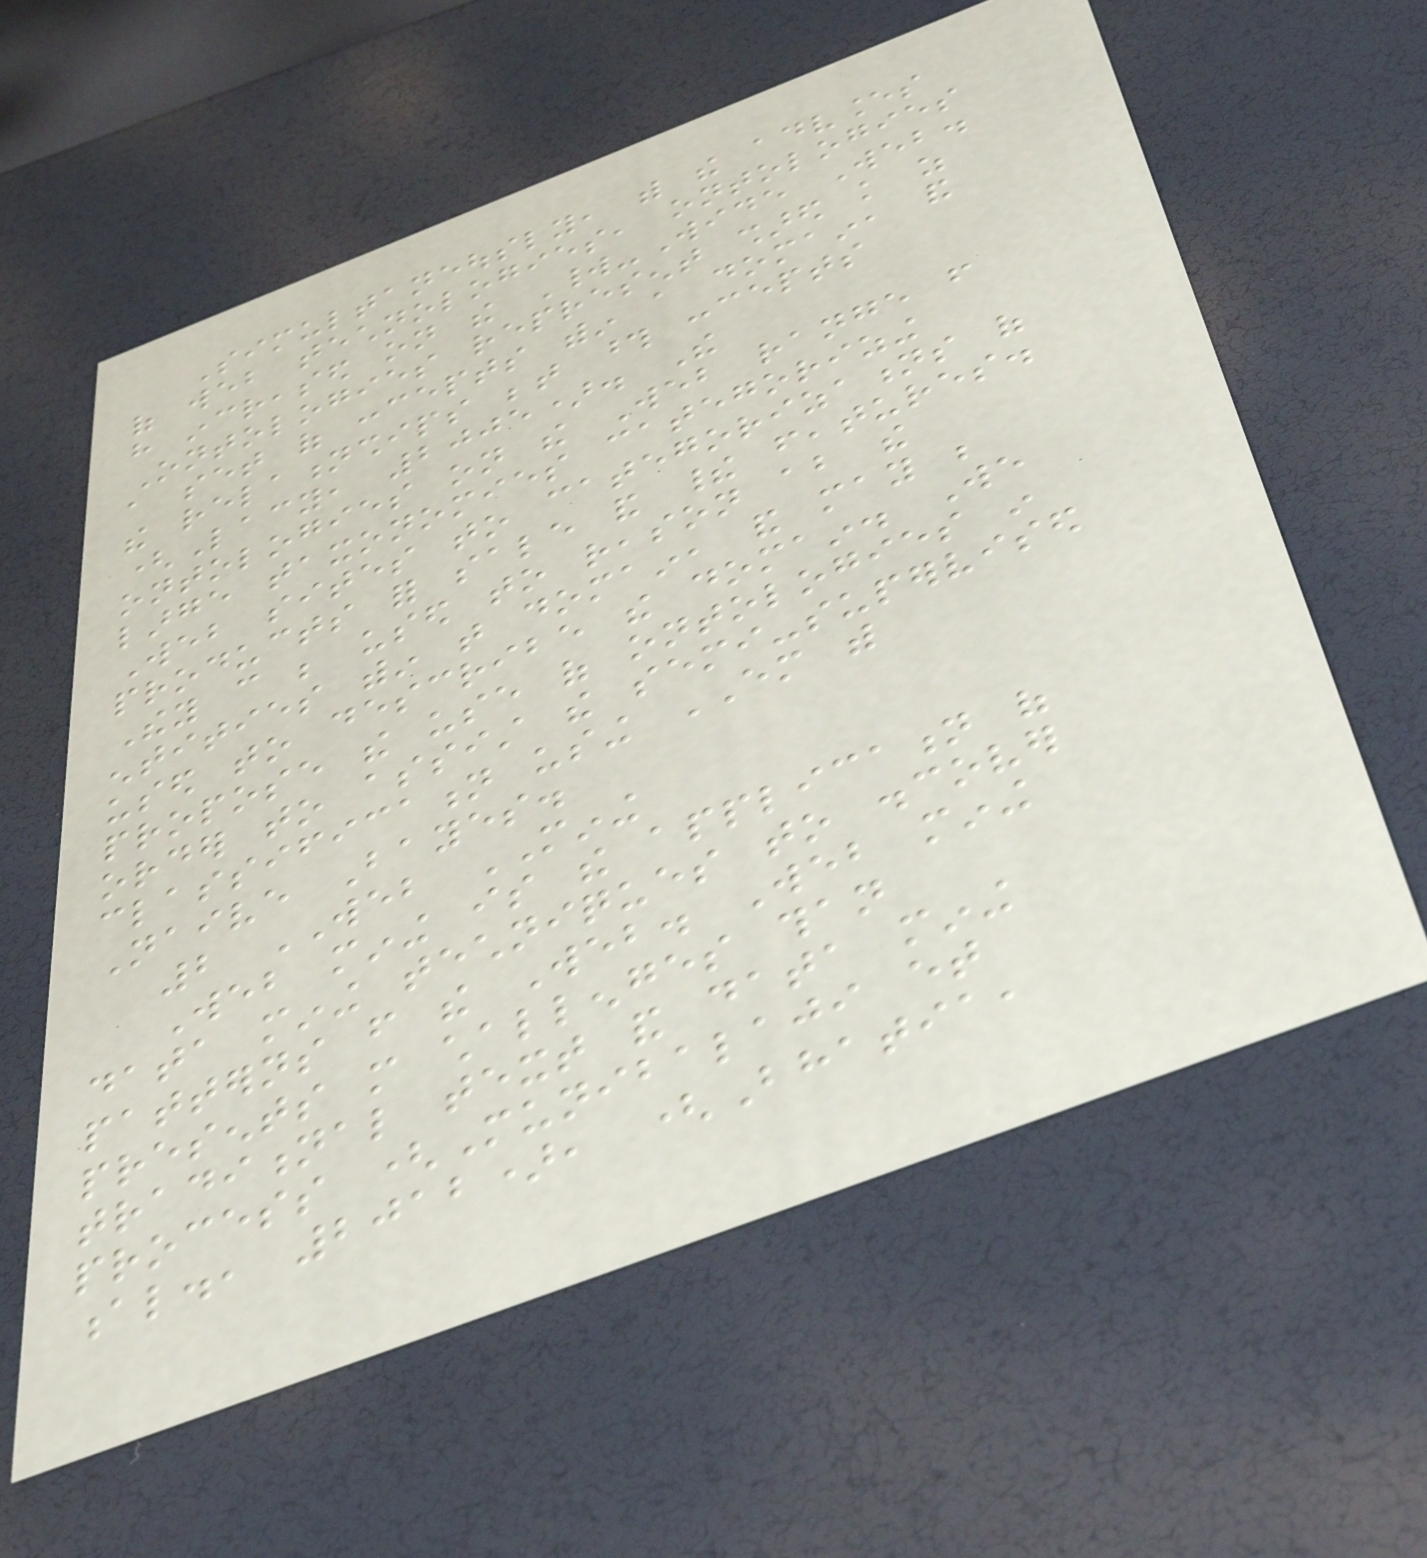Simultaneously, with the advances
of web technologies, ontologies
have increased on the World-Wide Web.
Ontologies represent shared knowledge as
a set of concepts within a domain, and
the relationships between those concepts
(Lacy, 2005). The
ontologies on the Web range from
large taxonomies categorizing
Web sites to categorizations of
products for sale and their features.
They can be used to reason about the
entities within that domain, and may be
used to describe the domain. We
propose the use of ontologies in
order to assist the semi-supervised
classification using EM with
Naive Bayes.
2 WEB MINING
Web mining is the application of
data mining techniques to discover
patterns from the Web. Web mining
presents more challenges than
traditional text and data mining
process (Munibalaji et
al., 2012), (Bhatia,
